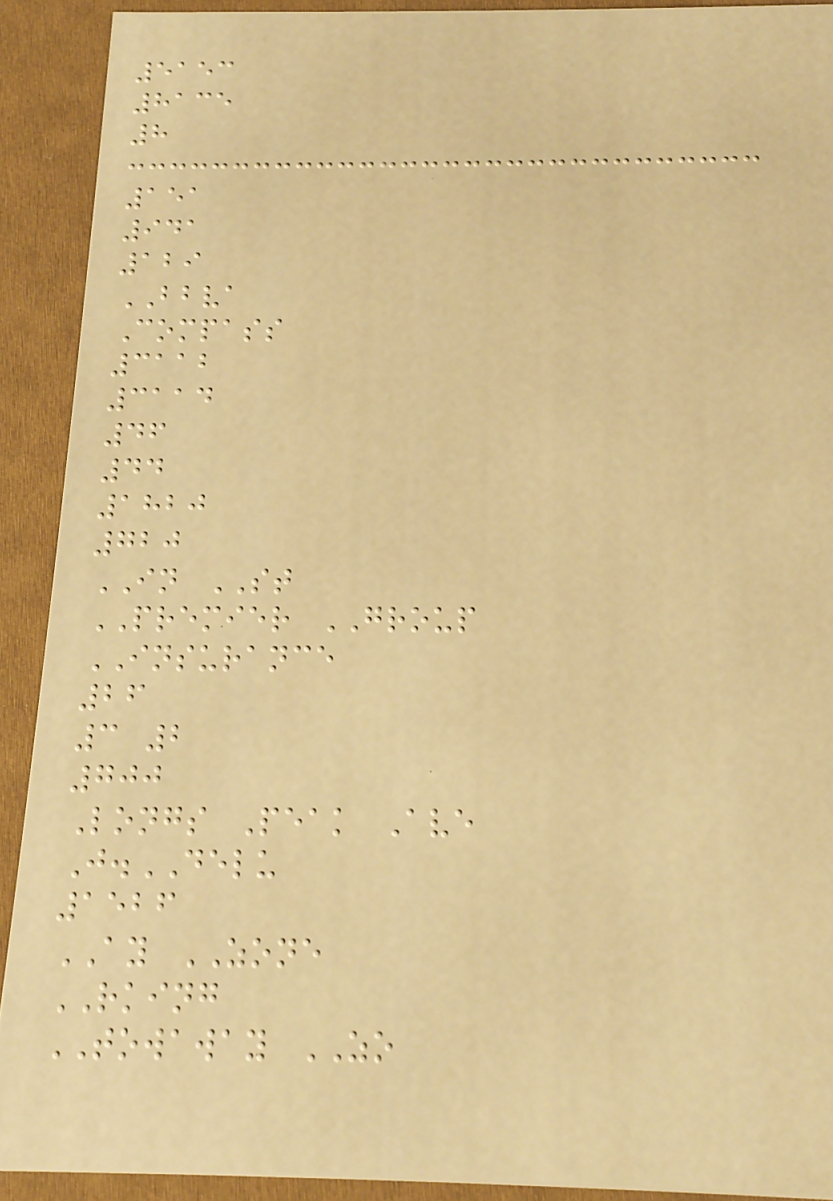5153
8135
8
151
941
129
BBVA
Compass
3112
3114
46
44
1820
720
IN ST
PREMIER GROUP
INSURANCE
26
3 2
700
Longs Peak Ave
J.DELU
1526
AY ZONE
RKING
TOWAWAY ZO
